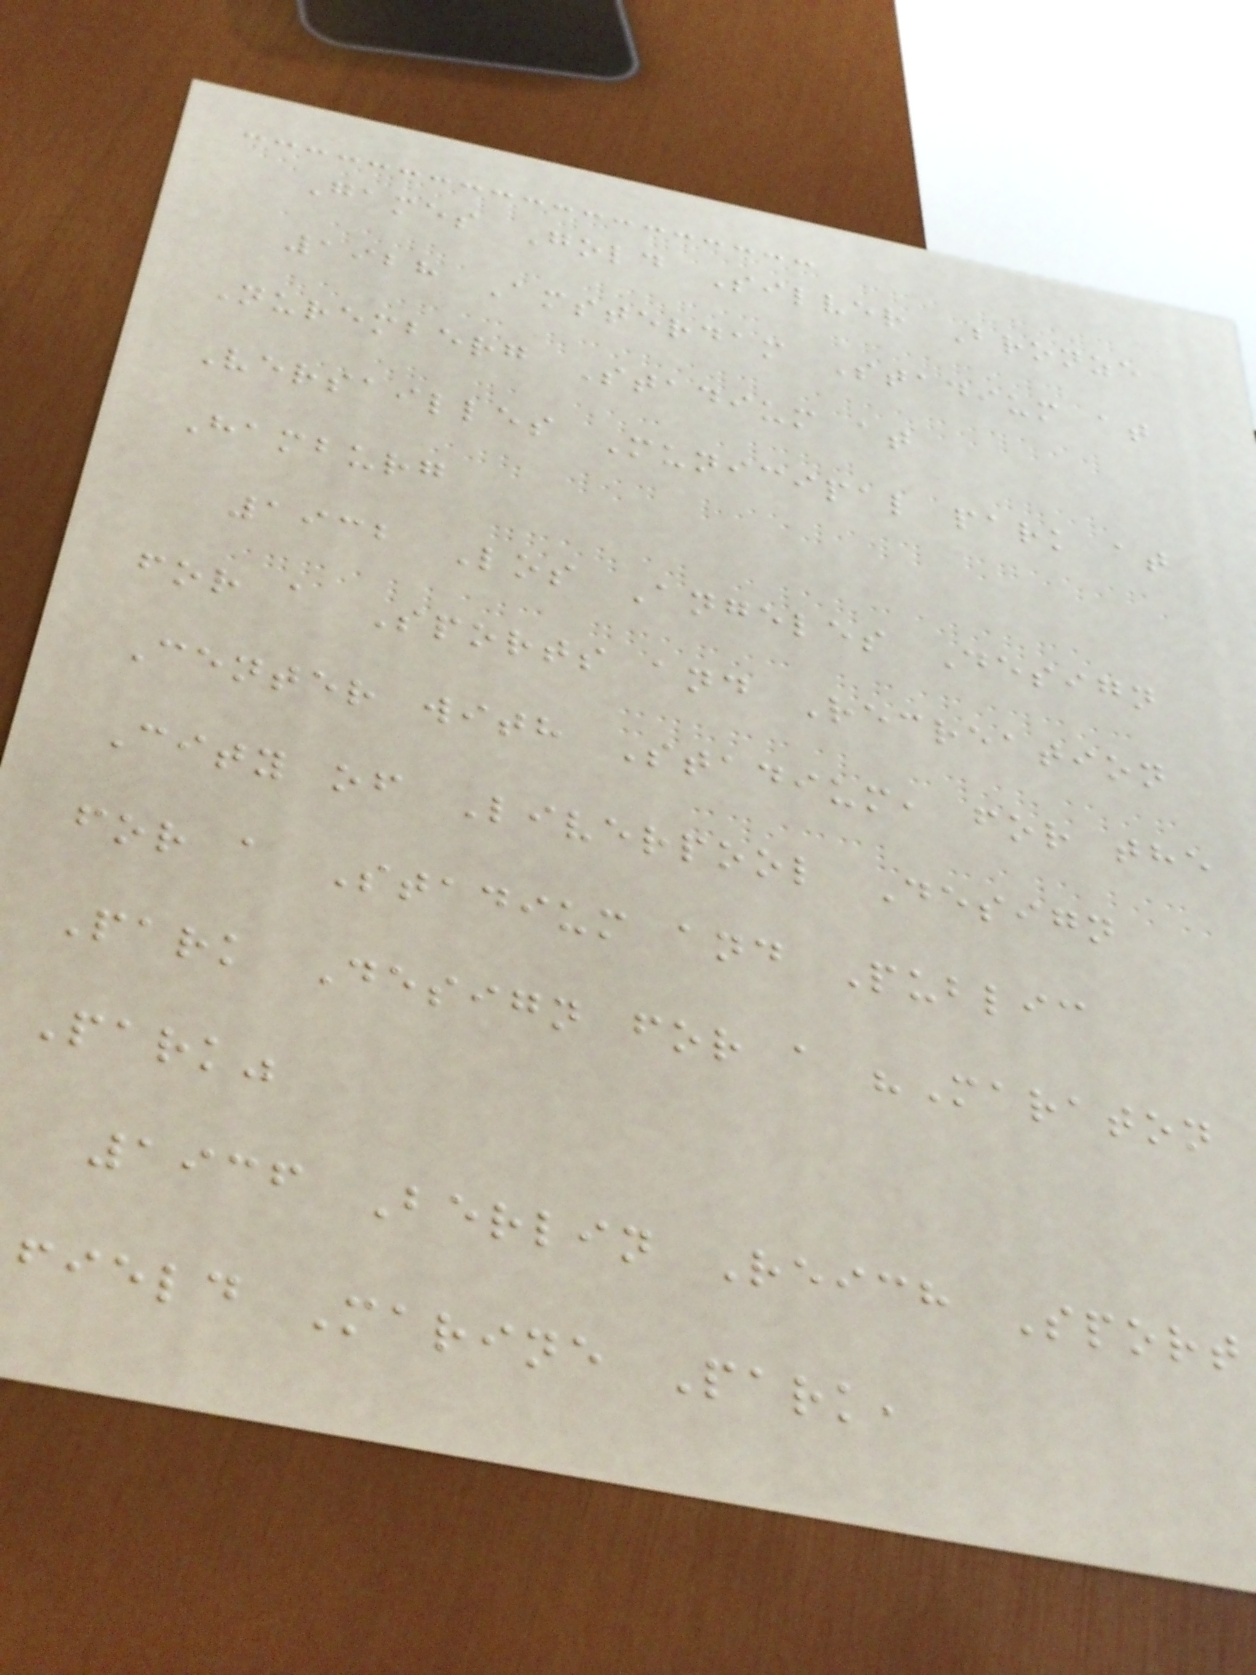Games Gold Silver Bronze
1928 Amsterdam Stadium at
Nuremberg Stadium at
Versailles Municipal park at
Hamburg
1932 Los Angeles Design
for a Sports and Recreation
Center with Stadium, for the
City of Liverpool Design
for a Stadium and Public
Park Design for a "Maraton
Park"
1936 Berlin Reich Sport
field Marine Park,
